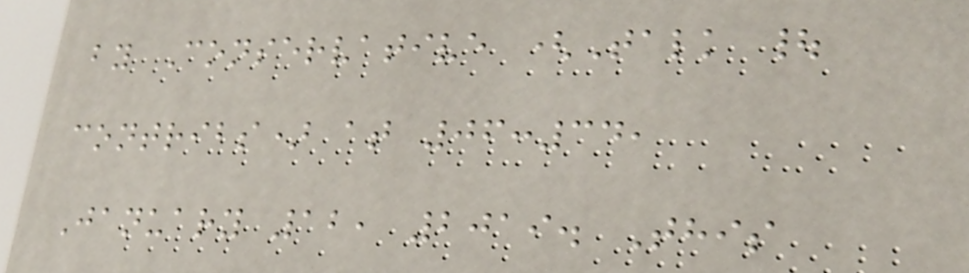by Conservative (Talk |
contribs) at 06:34,
January 12, 2019. This
